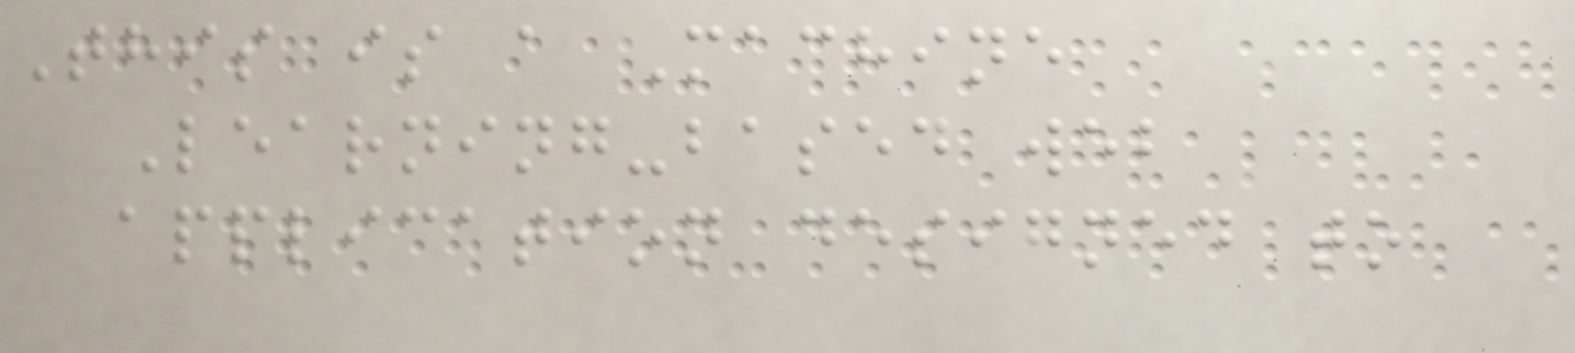This is a Machine
Learning-based web
application designed to
